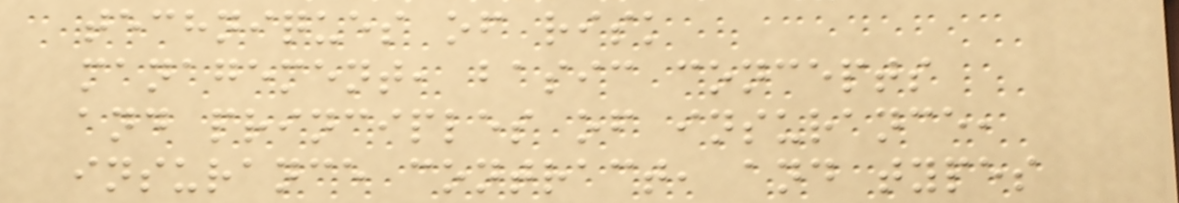techniques of risk
management, basic concepts
and principles of insurance,
insurance contract, and types
